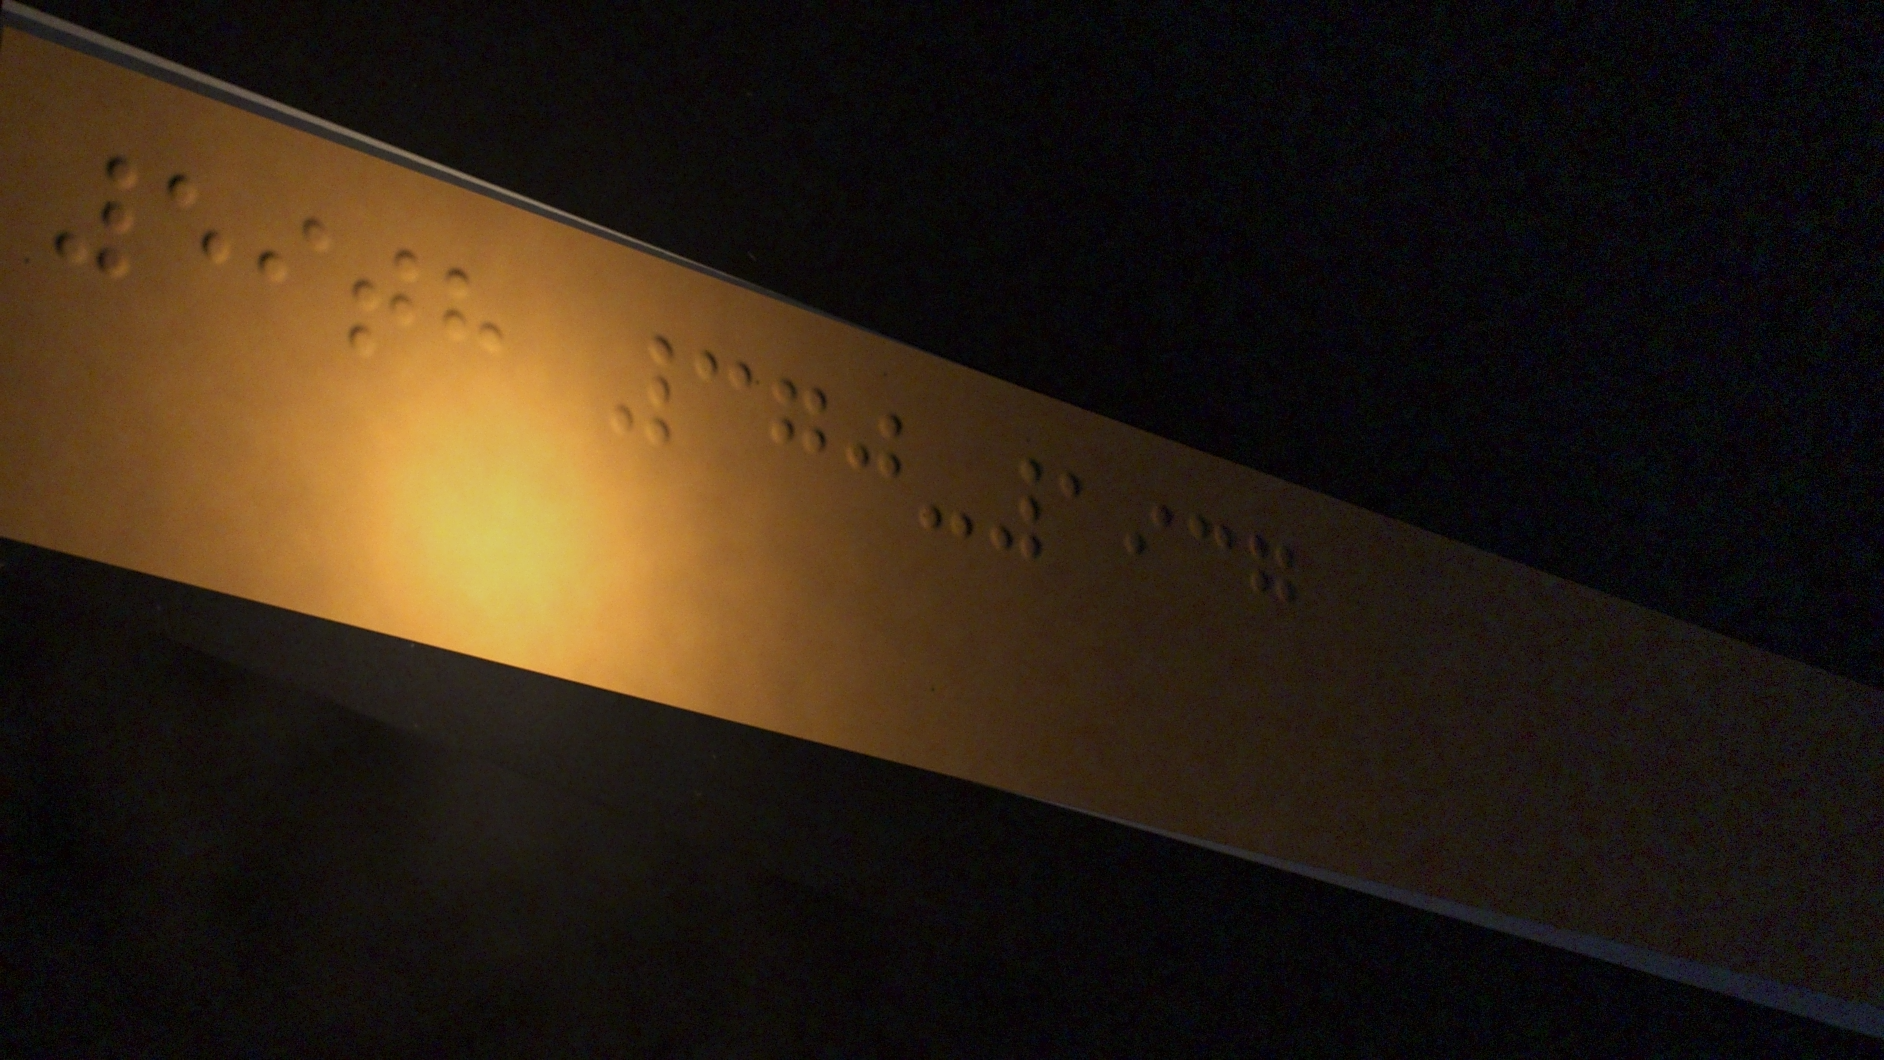59th 370-1937
